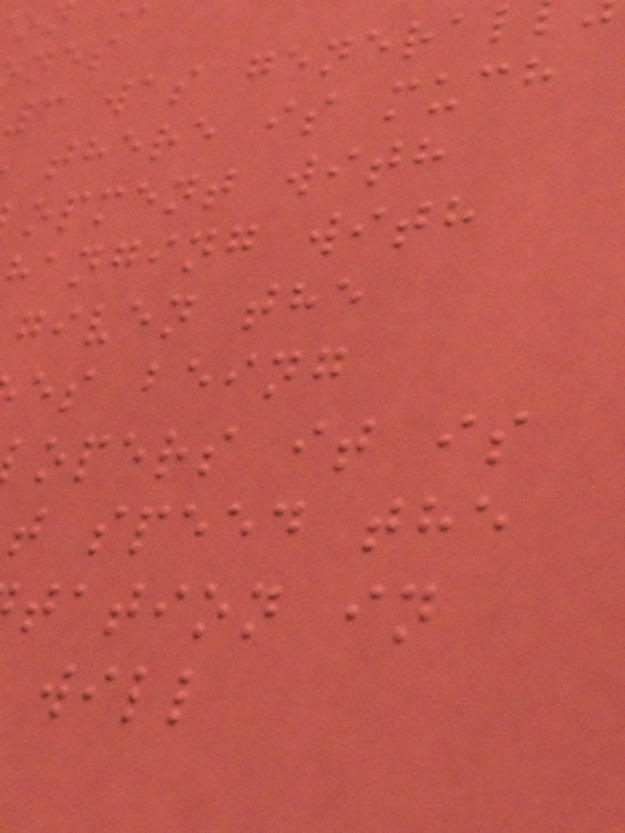3 was genera
there is much
opment with
anging with
given the
es being
opers it is
t speed the
tation in
